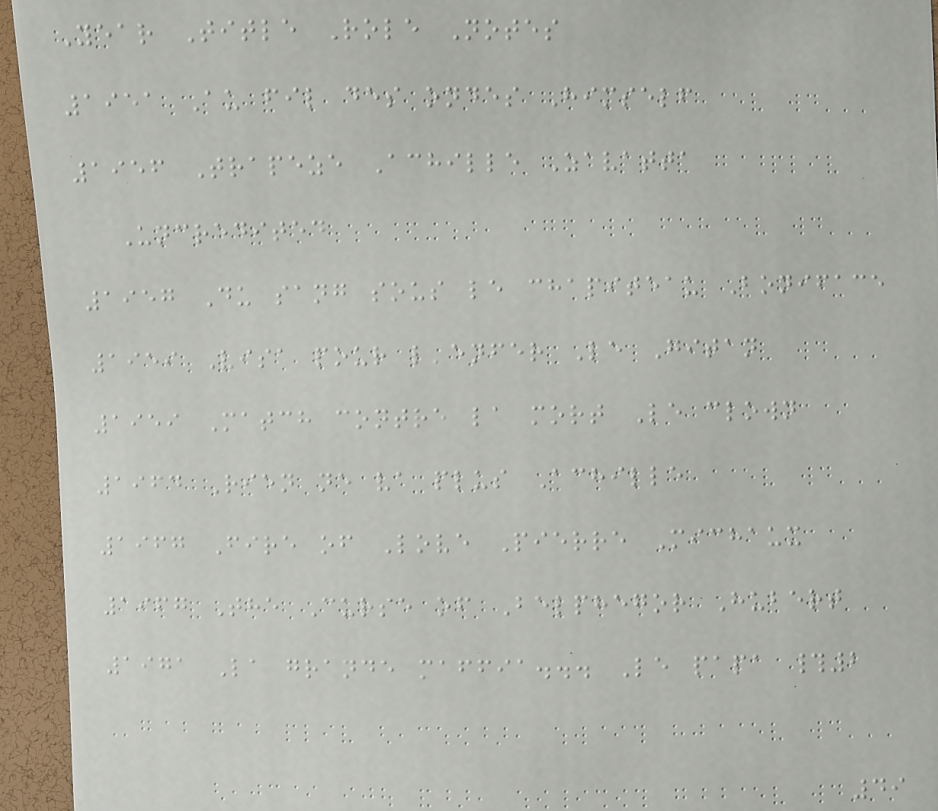Year Title Role Notes
1951 Au fil des ondes Himself
1956 Trapeze Achille Zavatta
Uncredited
1957 Du sang sous le chapiteau Boniface
1959 Visa pour l'enfer Le Gitan
1959 Match contre la mort Le clown
1964 Rien ne va plus Achille
1967 Fire of Love Pierre Michaux
1967 The Curse of Belphegor Hubert
1971 La grande maffia... Le papa #2
49
